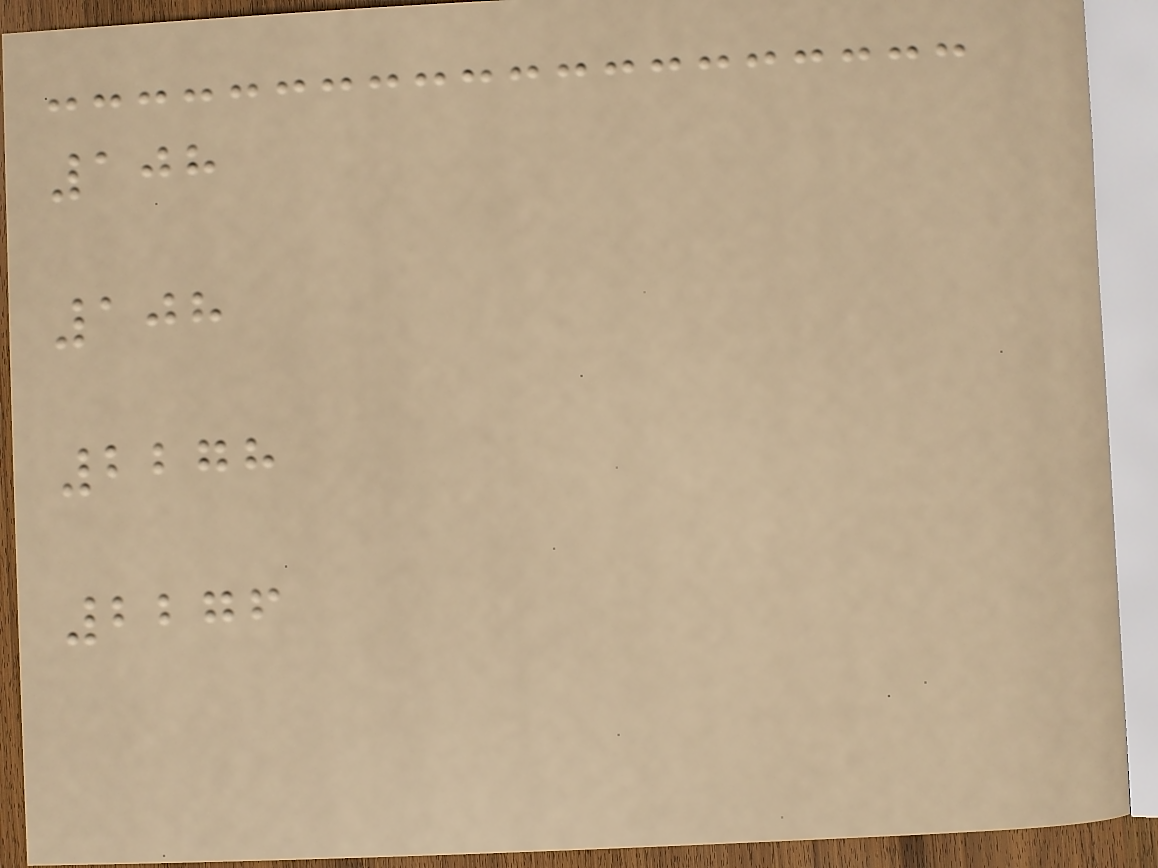108
108
2278
2276
